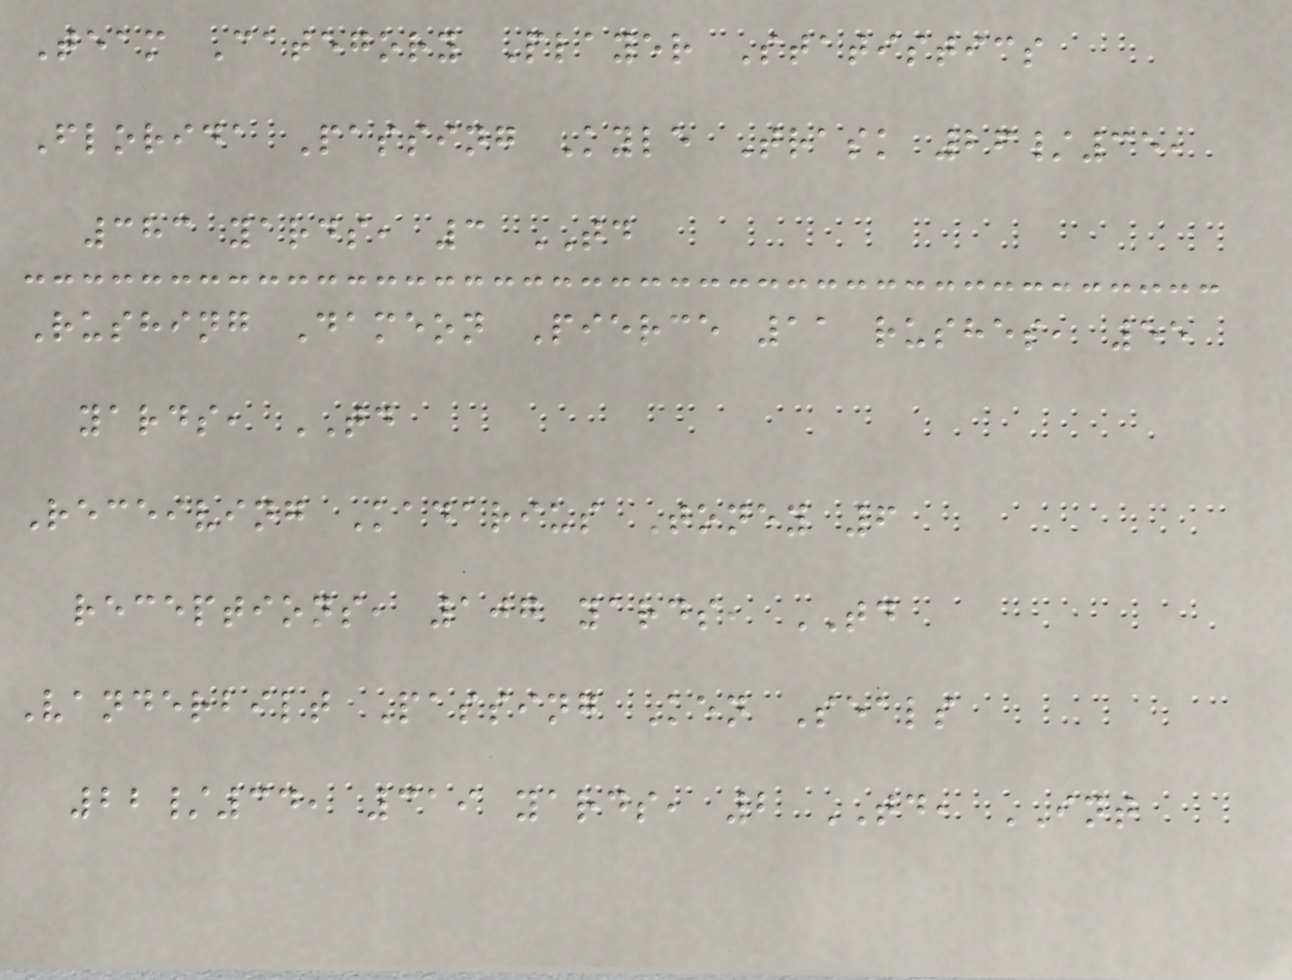Team Category Player Statistics
Florida Passing Kyle Trask 26/35,
383 yards, 3 TD
Rushing Dameon Pierce 11 rushes, 55
yards, TD
Receiving Kadarius Toney 6
receptions, 107 yards, TD
Vanderbilt Passing Ken Seals
22/34, 319 yards, 2 TD, INT
